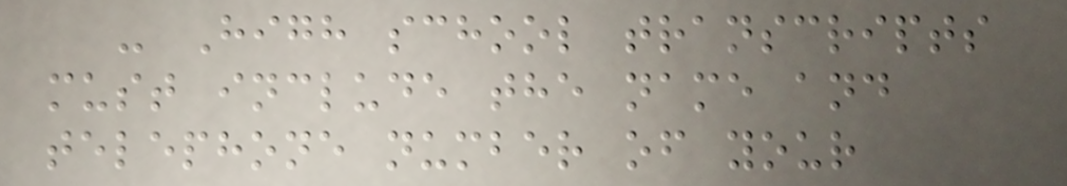- High school transcripts
must include the name and
telephone number of your
